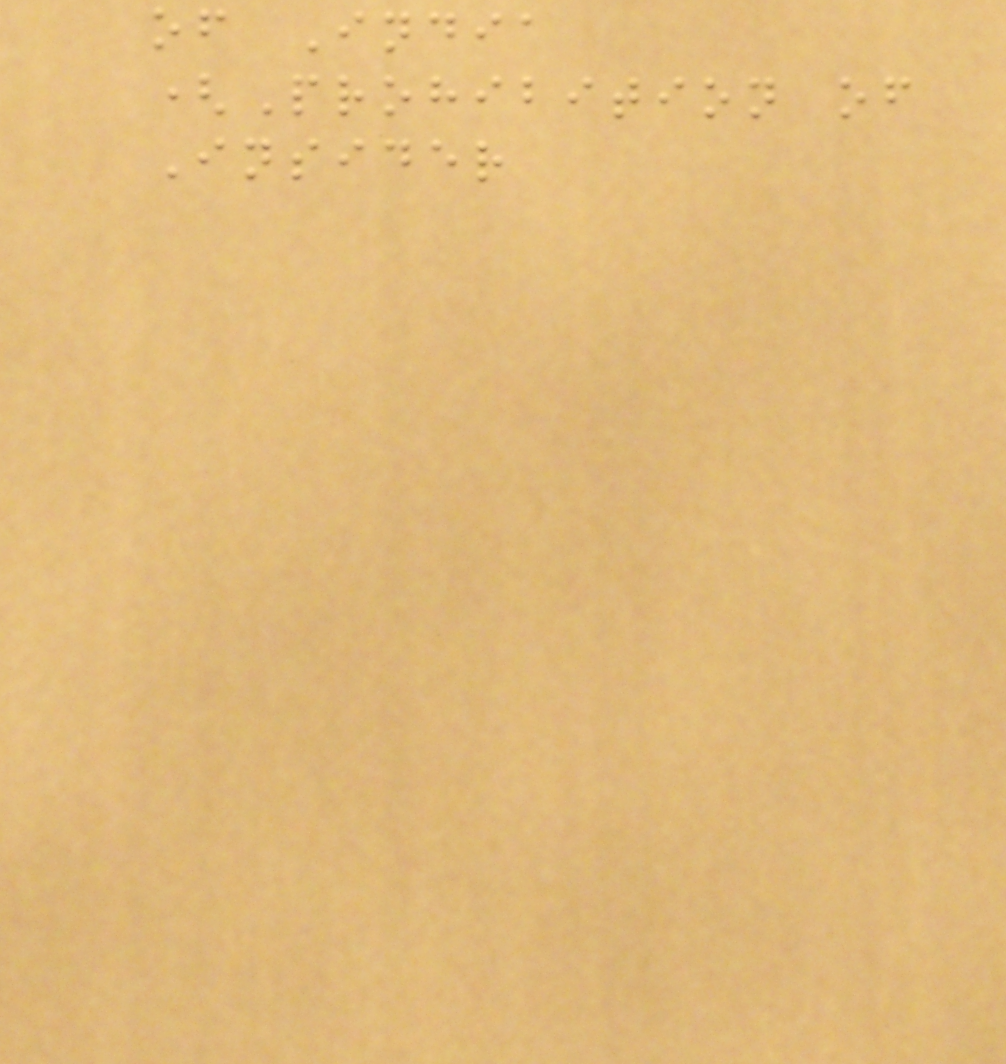of India
(Prohibition of
Insider
